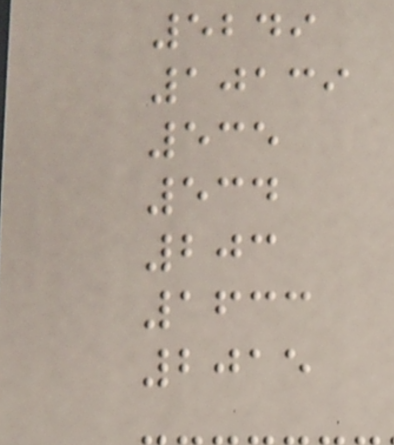5249
10139
535
534
203
1633
2015
